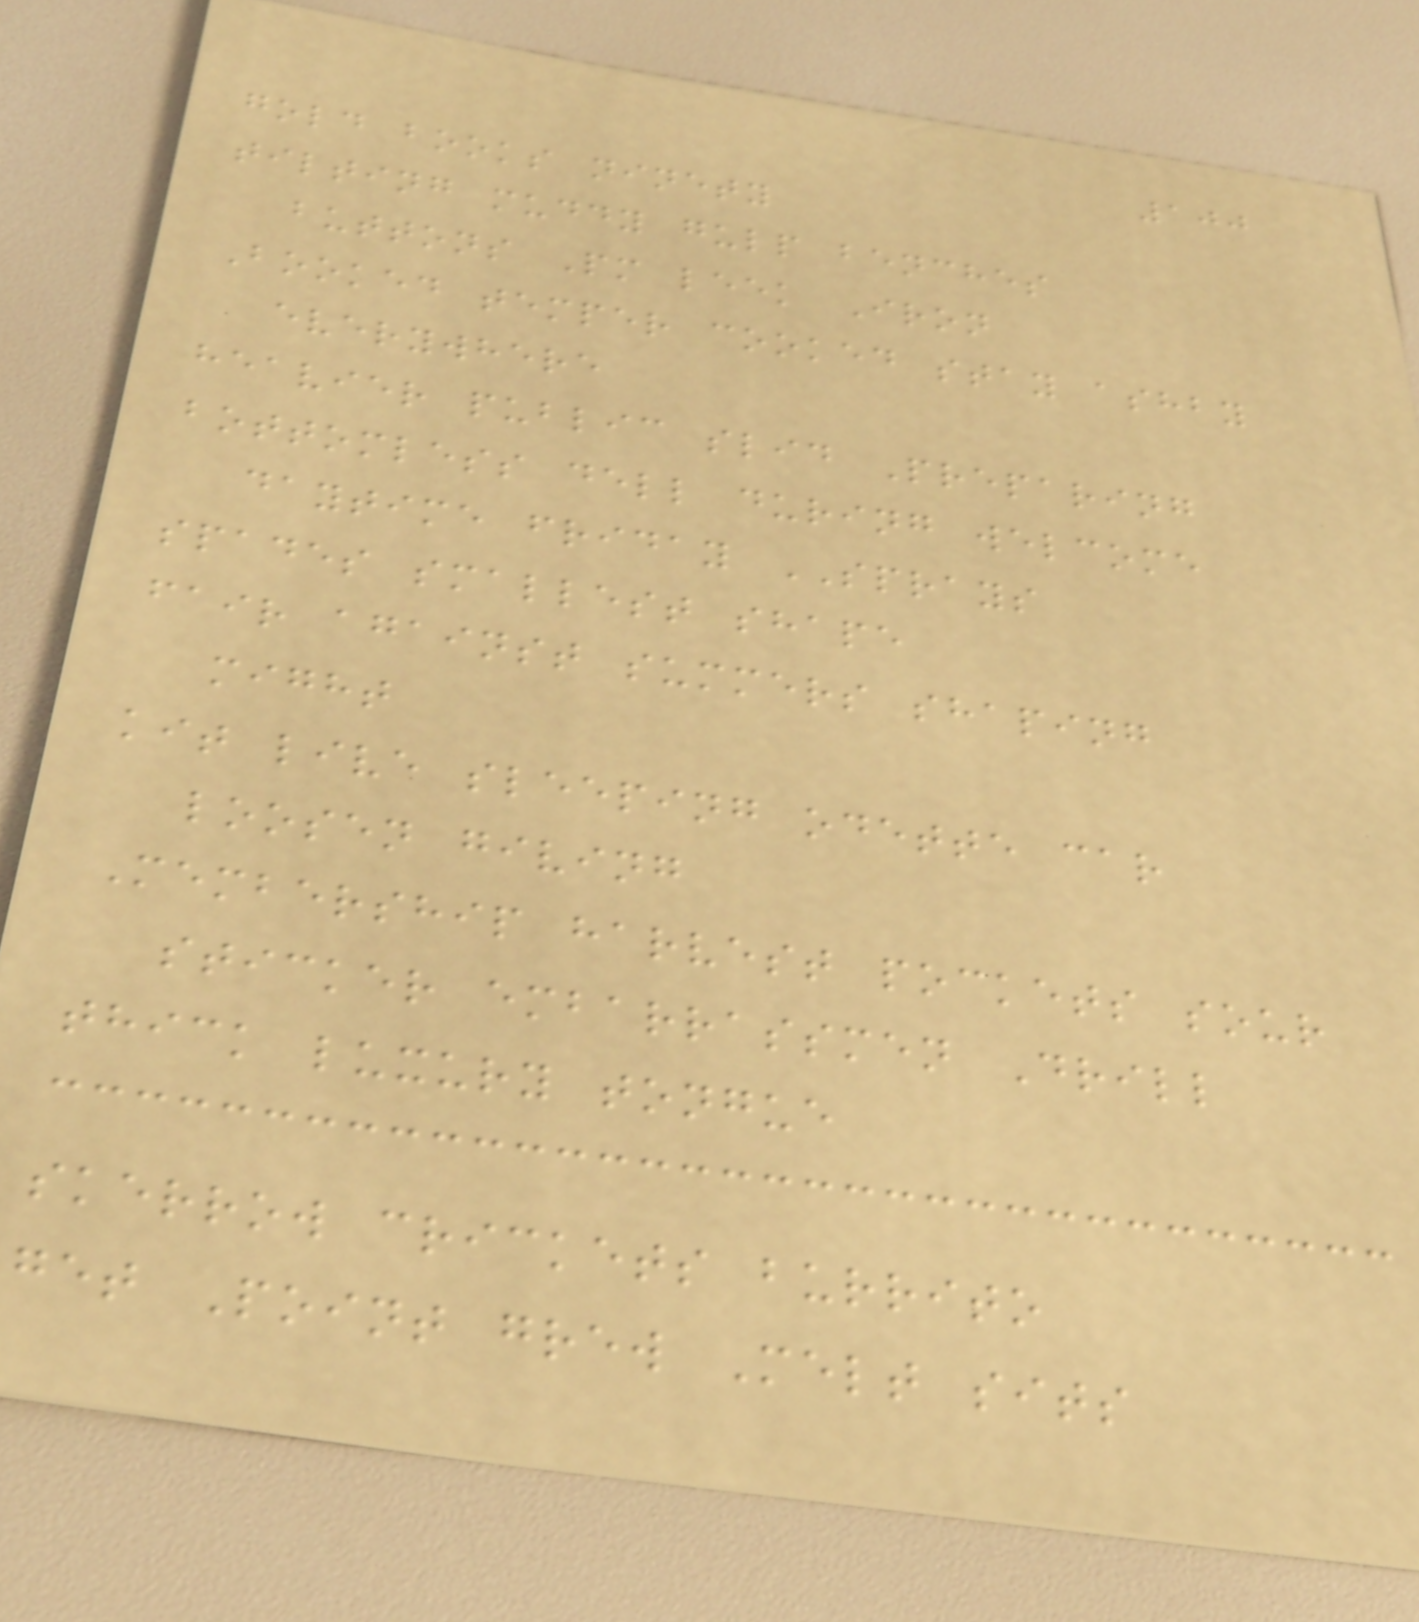100
gold books ninety
tilting muddy gulp benches
buttons Pm leek Iron
Booked temper cooked stay ashby
everywhere
heavier public slid Preparing
bottomless dell during welcome
daytime friday SPRAYS
spades smallest shape
fair against summers shaping
might
kit live sleeping odette car
loosen giving
Membership harvest pockets sour
sticker embarrassmen Drill
thick luxury tongue
skerrow crickets burrito
get Point grew Melt sits
